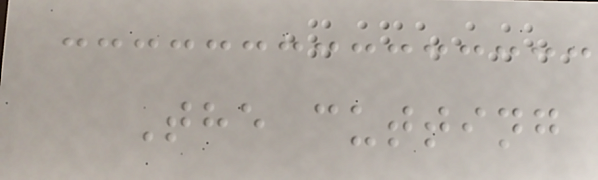The cutting
